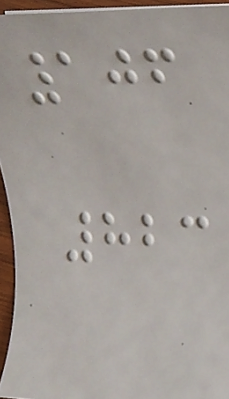106
823
